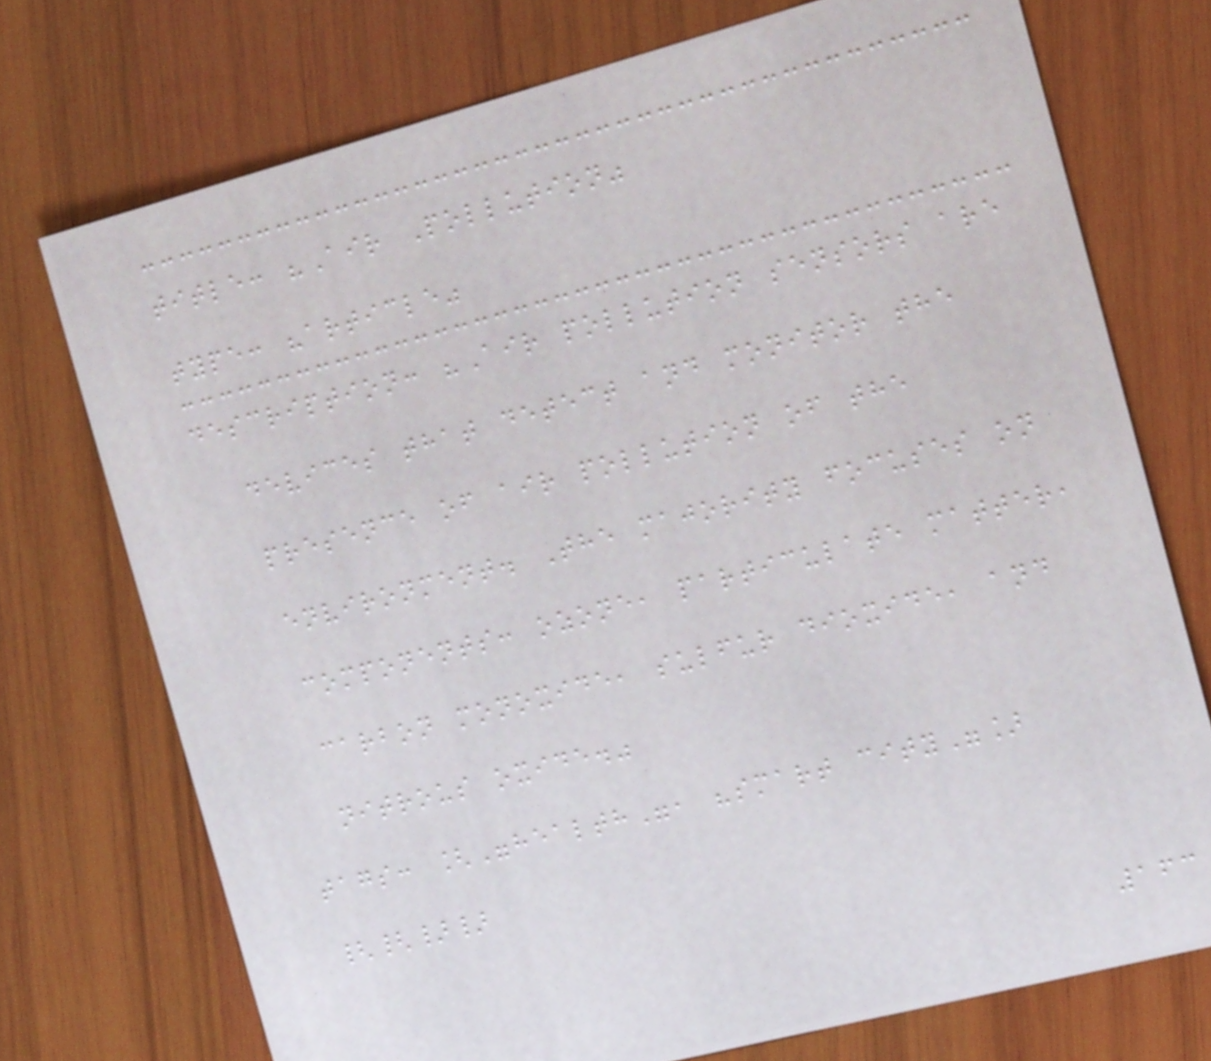title: "Air Pollution"
type: "article"
description: "Air pollution sensors are
devices that detect and monitor the
presence of air pollution of the
environment. The majority focuses on
components: ozone, particulate matter,
carbon monoxide, sulfur dioxide, and
nitrous oxide."
tags: ["health", "smart city"]
{{}}
163
